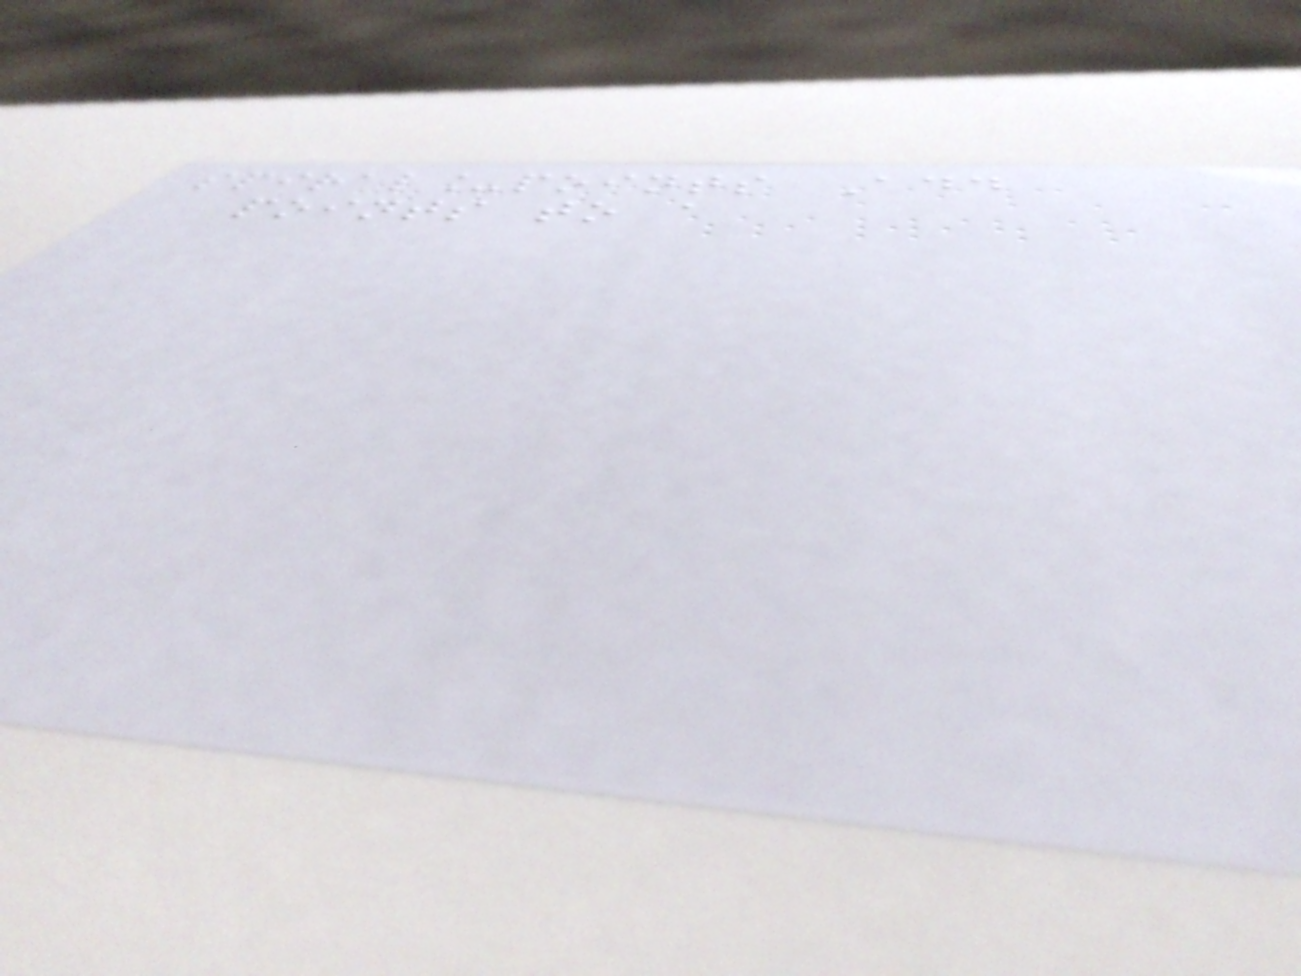spiral_points Add
points to a
